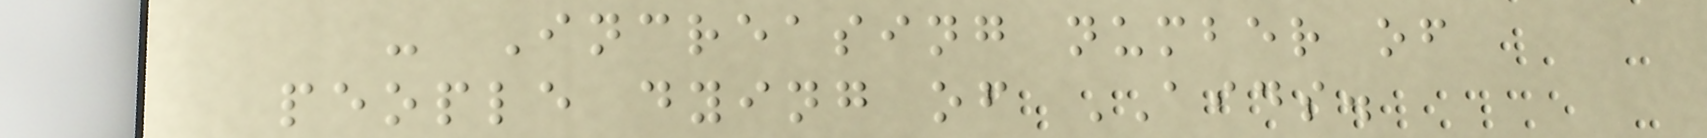- Increasing number of
people dying of AIDS.
